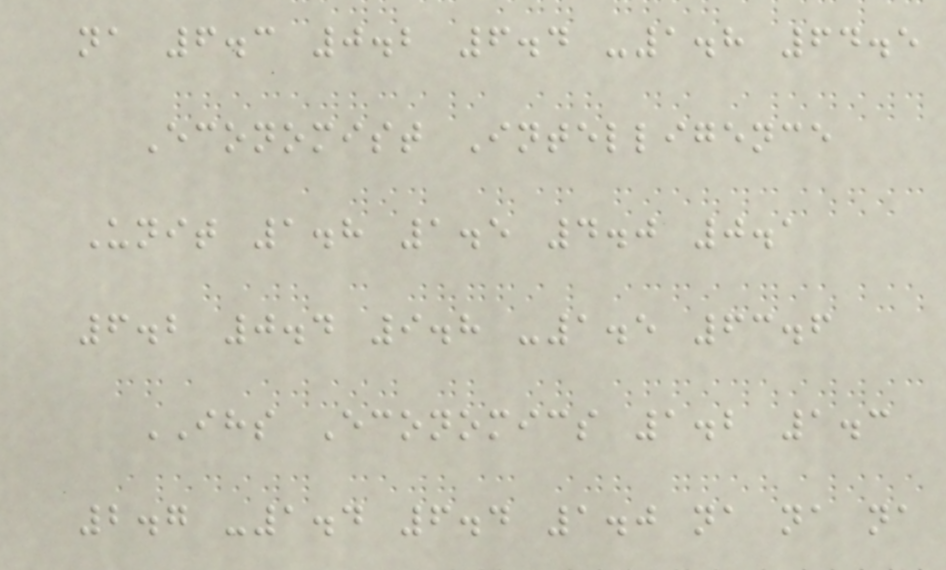na 6.3 0.2 6.4 -1.8 64.5
Economist Intelligence
Unit 1.8 1.5 4.0 0.1
6.2 0.4 9.8 -1.5 63.6
IHS Economics 1.2 1.3
2.7 -1.4 6.4 1.0 na na na
